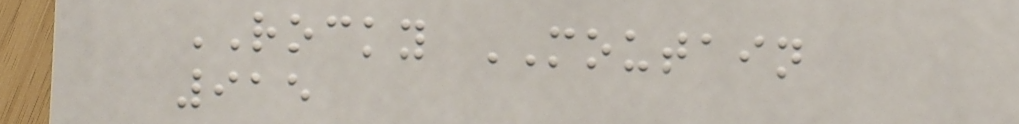ROCKY MOUTAIN
915
